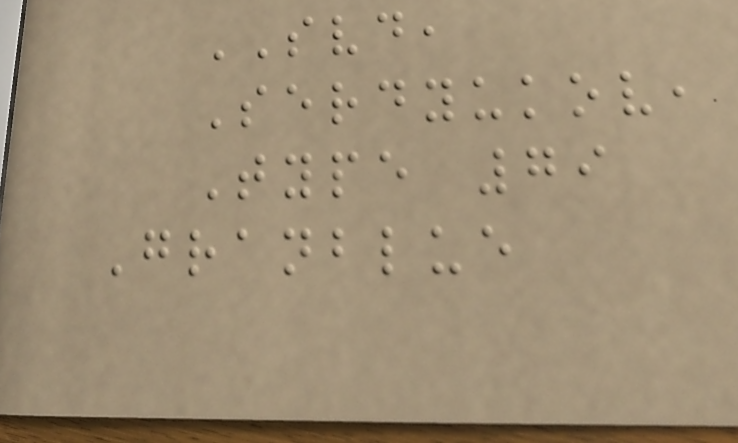SVD,
Serdyukov,
Type 79
Granblue
